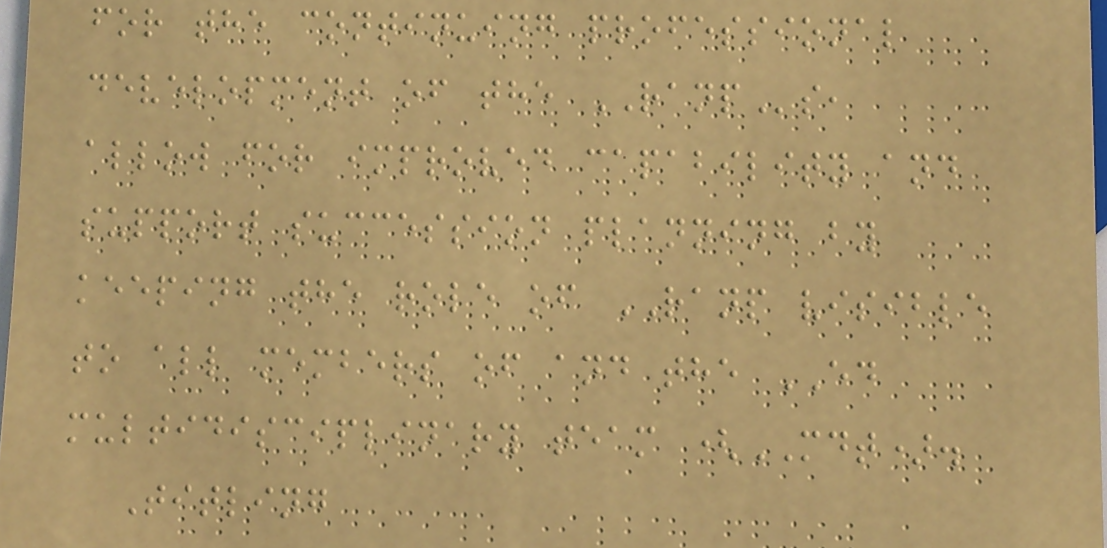for the continuing professional
development of the RANPs,
allow for improved capability and
support succession planning by
keeping the role of RANP visible
to all members of and the ED
multidisciplinary team (MDT).
Titling
